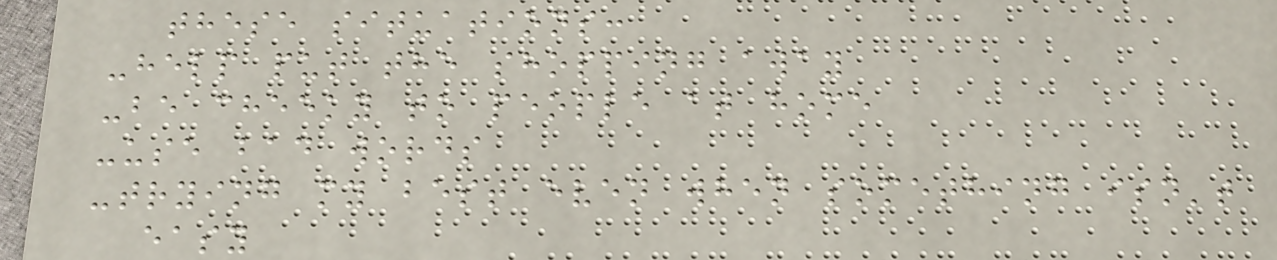these situations:
-help put the shopping away
-be cheeky to people at home
-use bad words
-trying my best even when something isn't
easy
